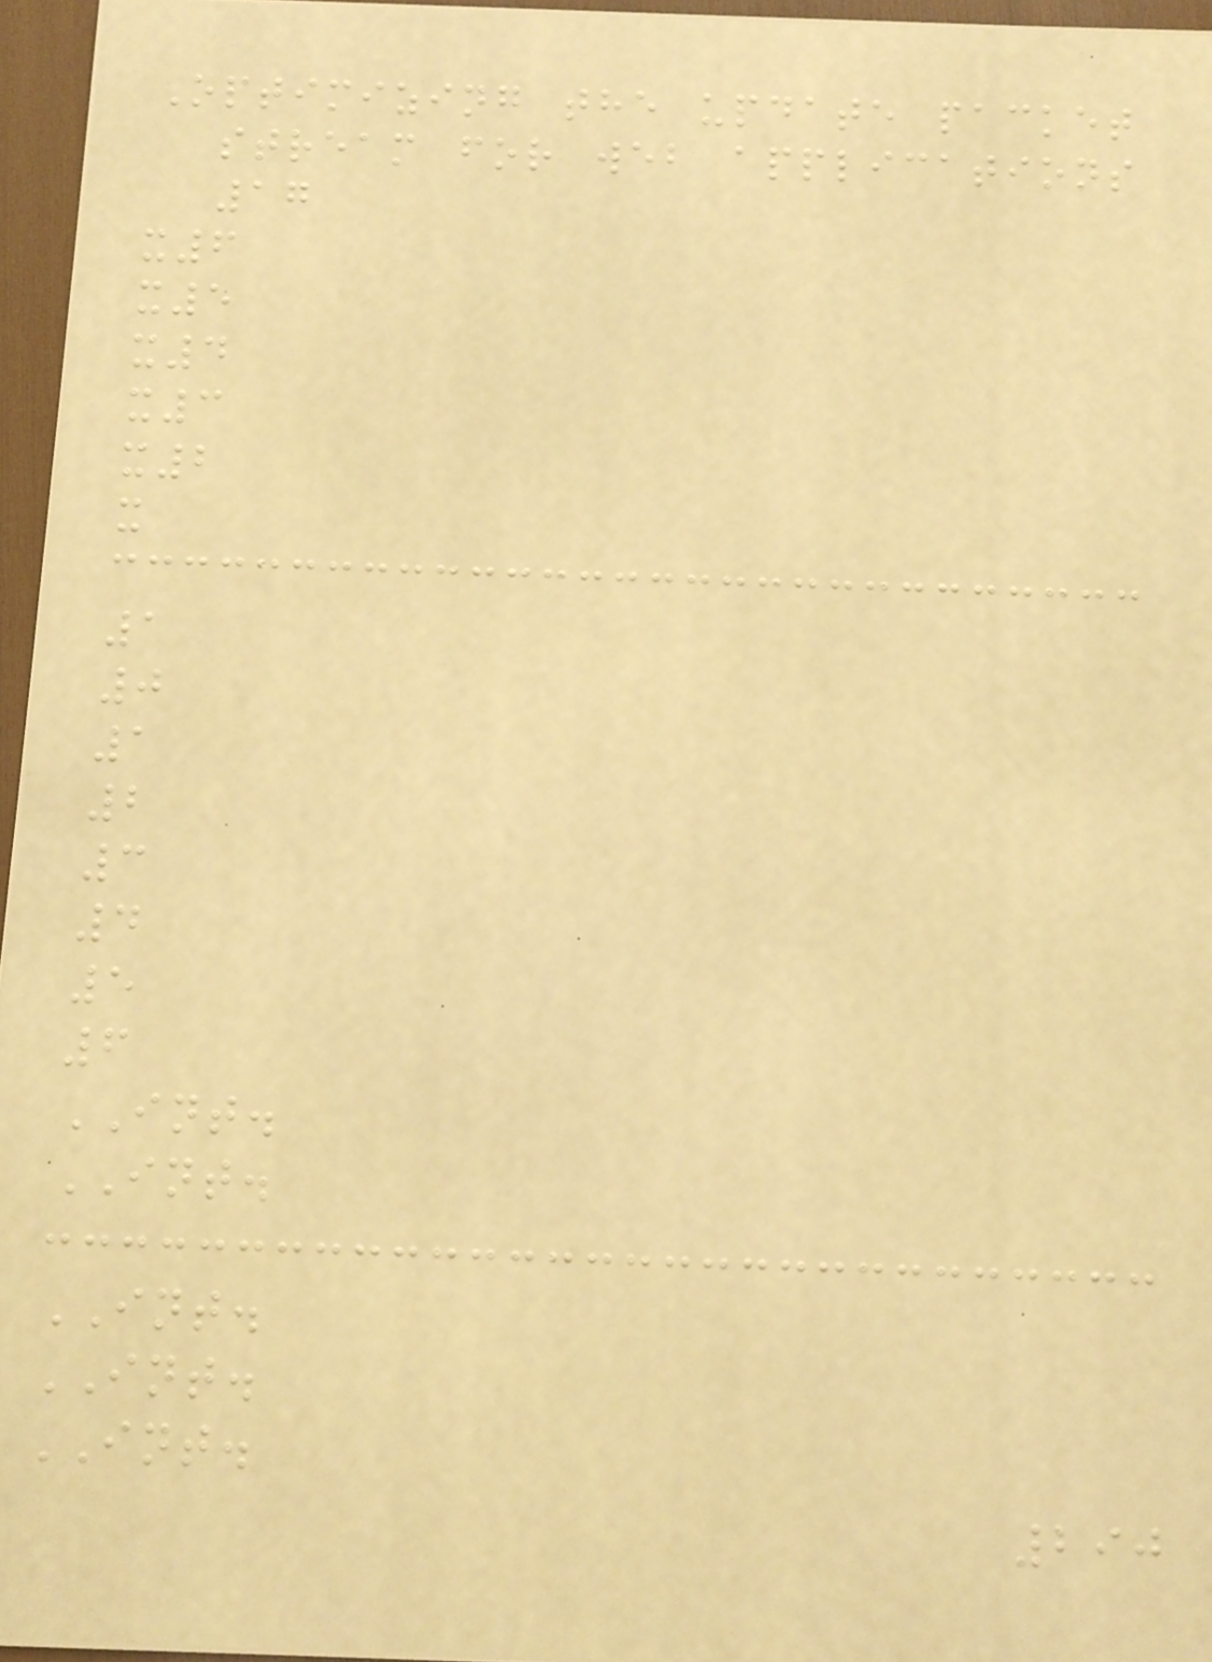Optimizing the update packet
stream for web applications
17
x6
x5
x4
x3
x2
x
1
0
1
2
3
4
5
6
INT.
INT.
INT.
INT.
INT.
290
